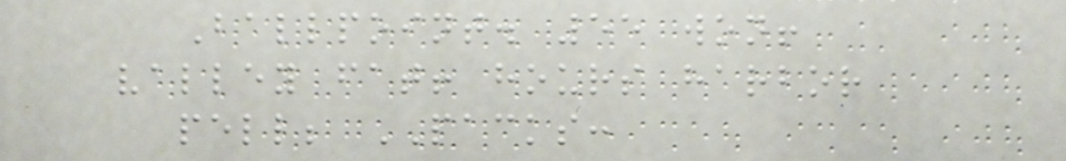Ballpoint. 55 won!
valley fat! hours harbor
pell; PACKS:
